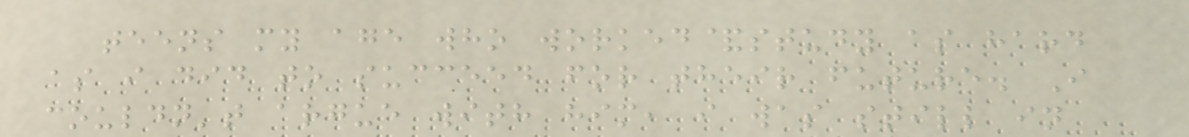teens my age who worked&study as hard
as i did to succeed for their future. I
couldn't argue with him, i was still in
